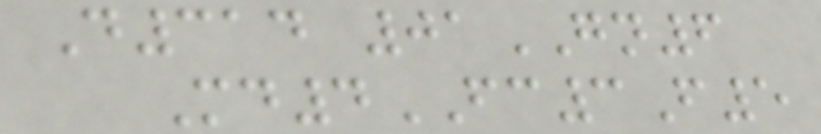D314 01GN6
Md4FC3F5
